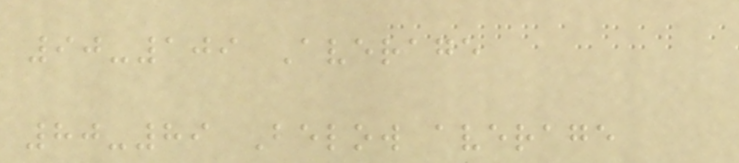90-109 Average
80-89 Below average
